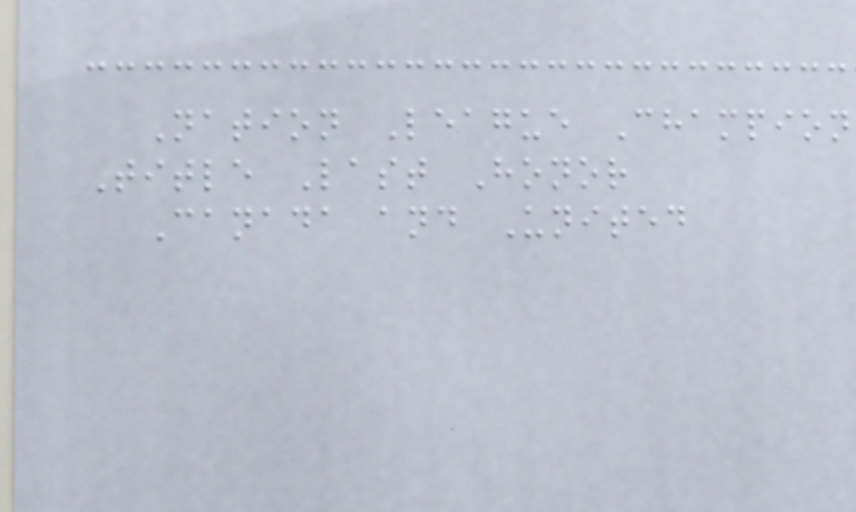Nation League Champion
Title Last Honor
Canada and United
